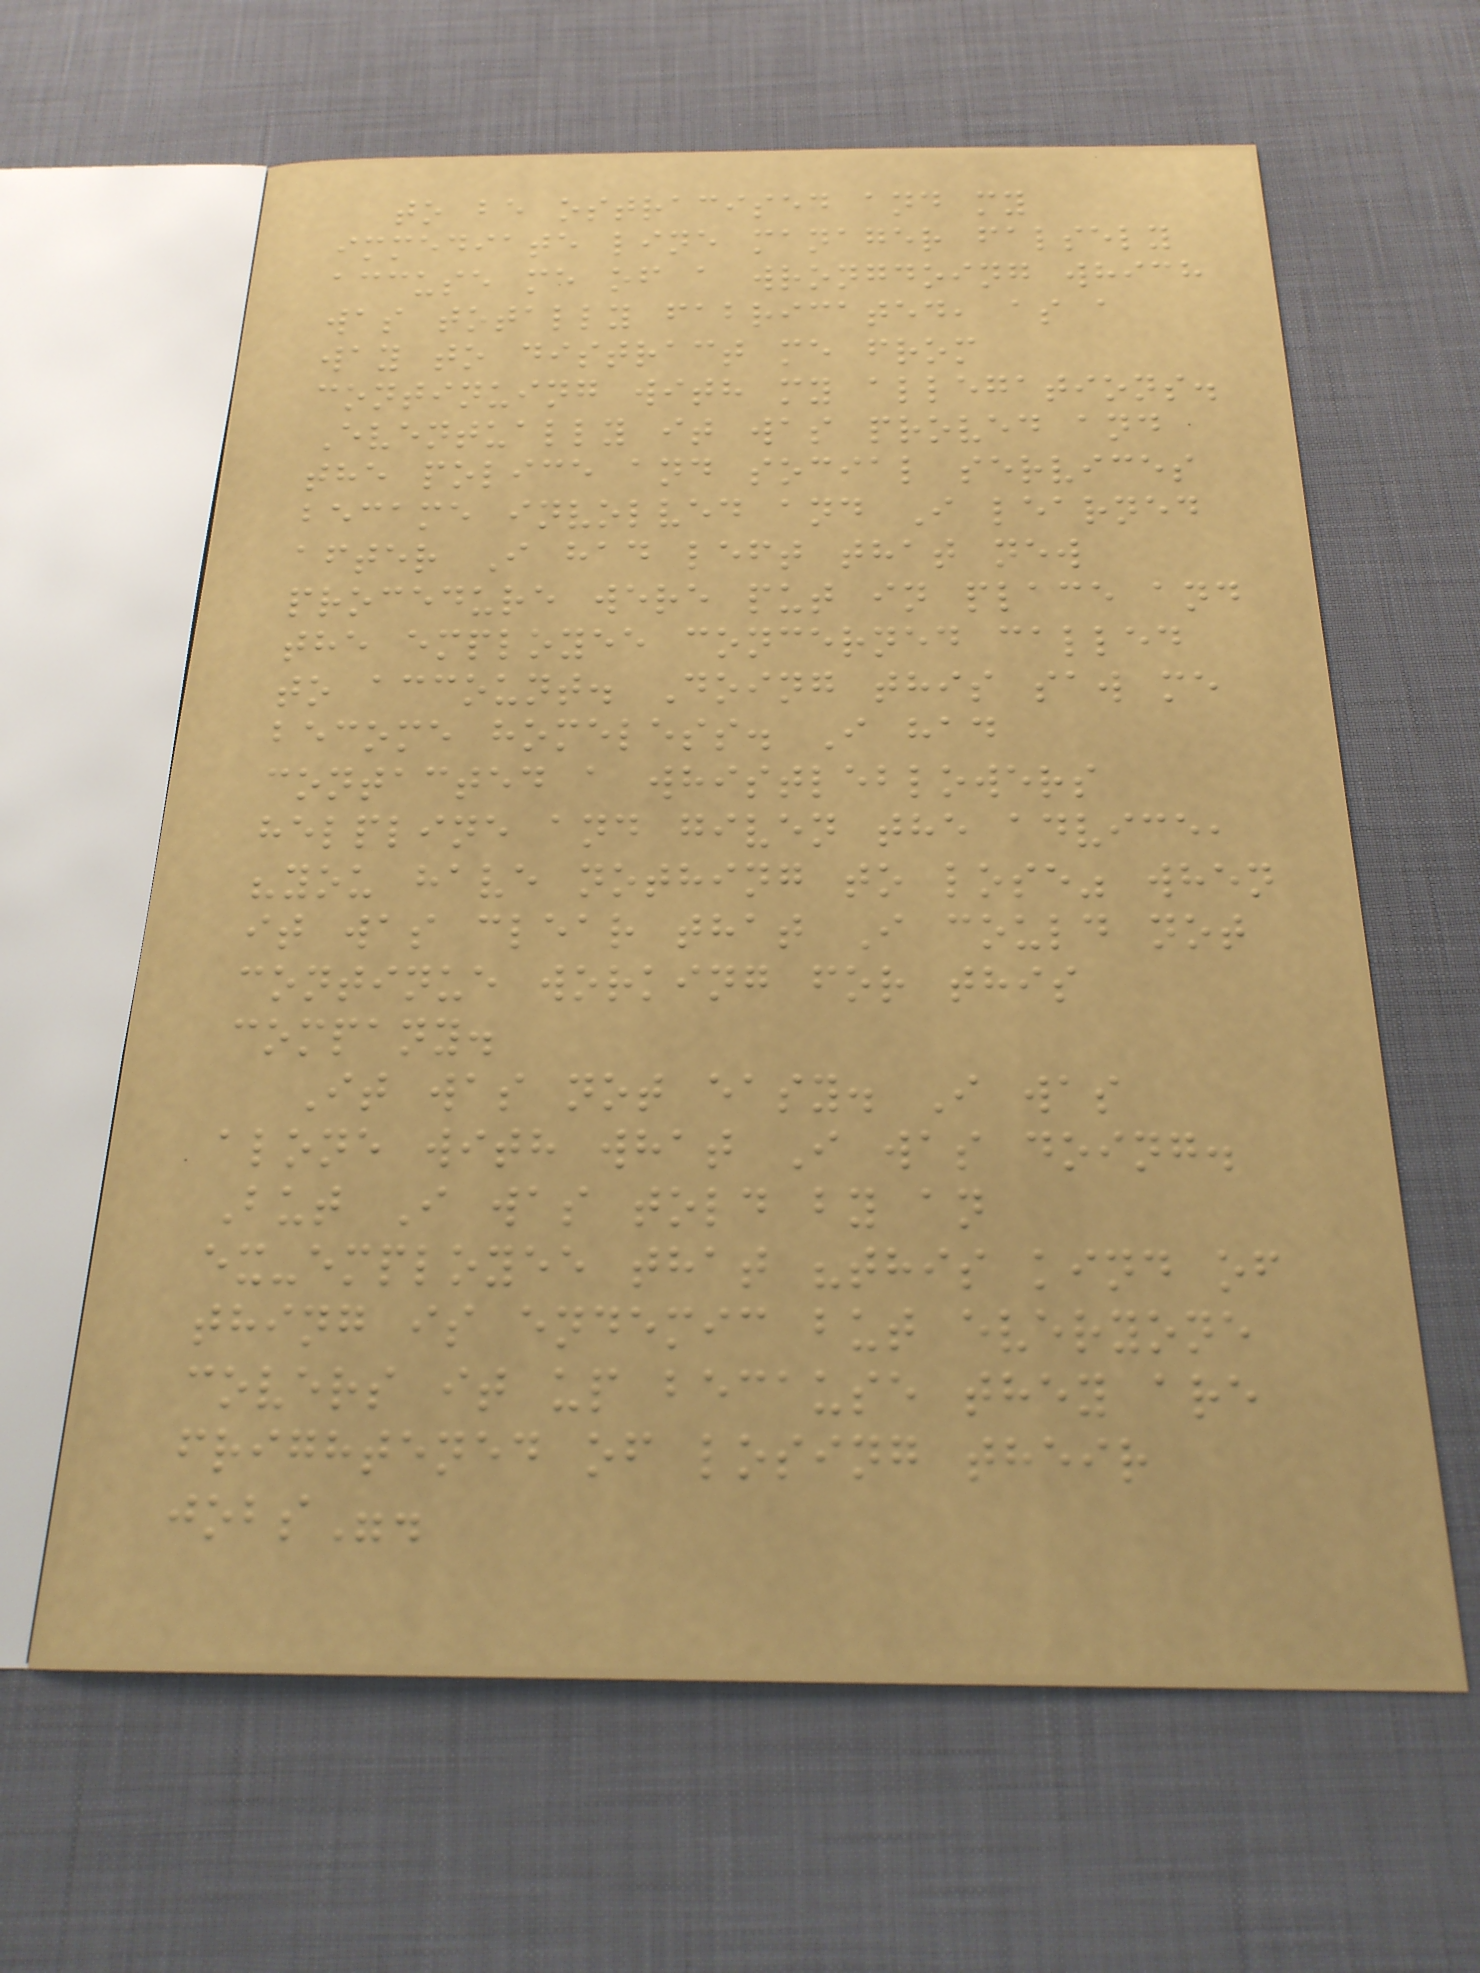to be ostracised and my
immediate line manager falsely
accuse me of a wrongdoing which
was totally fabricated, as a
way to distract me from
continuing with my allegations.
Eventually it was proved and
the police and social services
became involved and I learned
after I had left that new
procedure were put in place and
the employee concerned called
to account. Doing this saw me
become homeless. I had
contacted a whistleblowers
helpline and given the advice,
"you have nothing to lose" when
it was clear that I could not
continue working for this
company.
It was not easy. I was
alone with what I was doing.
But I was told by an
ex-employee that "this kind of
thing is endemic but everyone
covers it up because they are
frightened of losing their
jobs".
